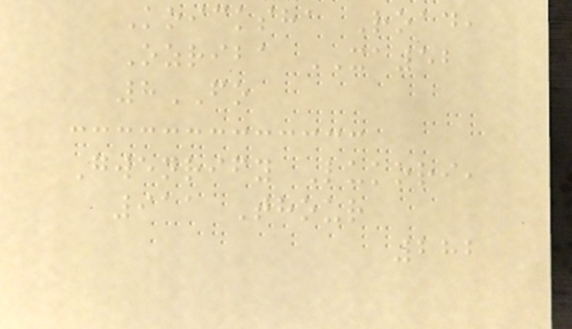Koicksha Road,
Ozriba XA52
8FO
Gwenrify Lukori,
911 Thour
282
